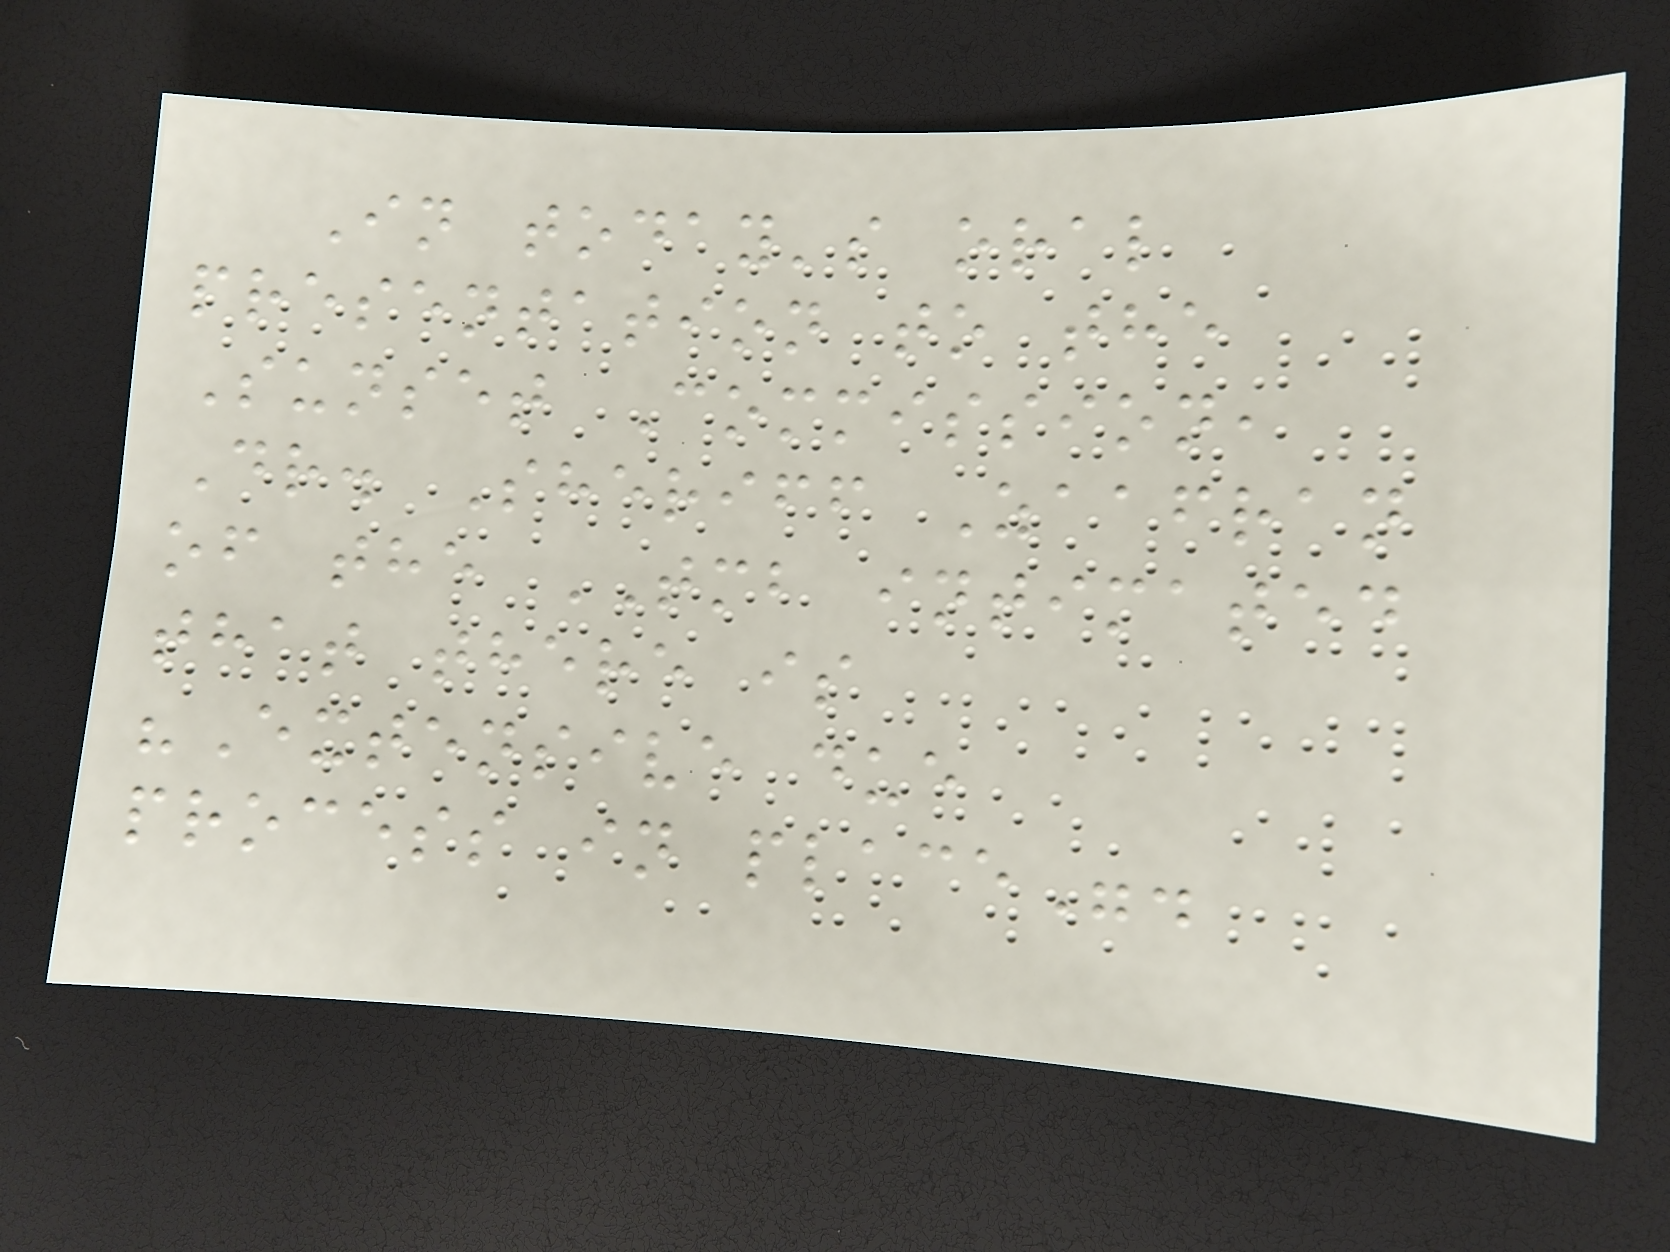In today's oral
presentation to the
Sunset Commission,
Dr. Sheriff Zaafran
of the TMB intimated
that there is
"Extensive due
process in place".
